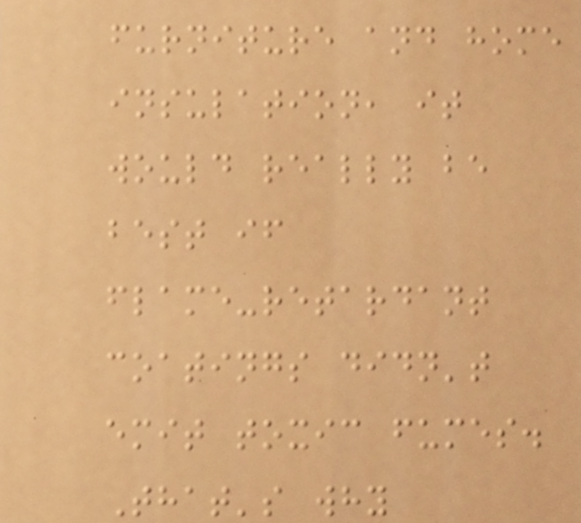furniture and home
insulation, it
would really be
best if
flame-retardant
coatings didn't
emit toxic fumes.
That's why
